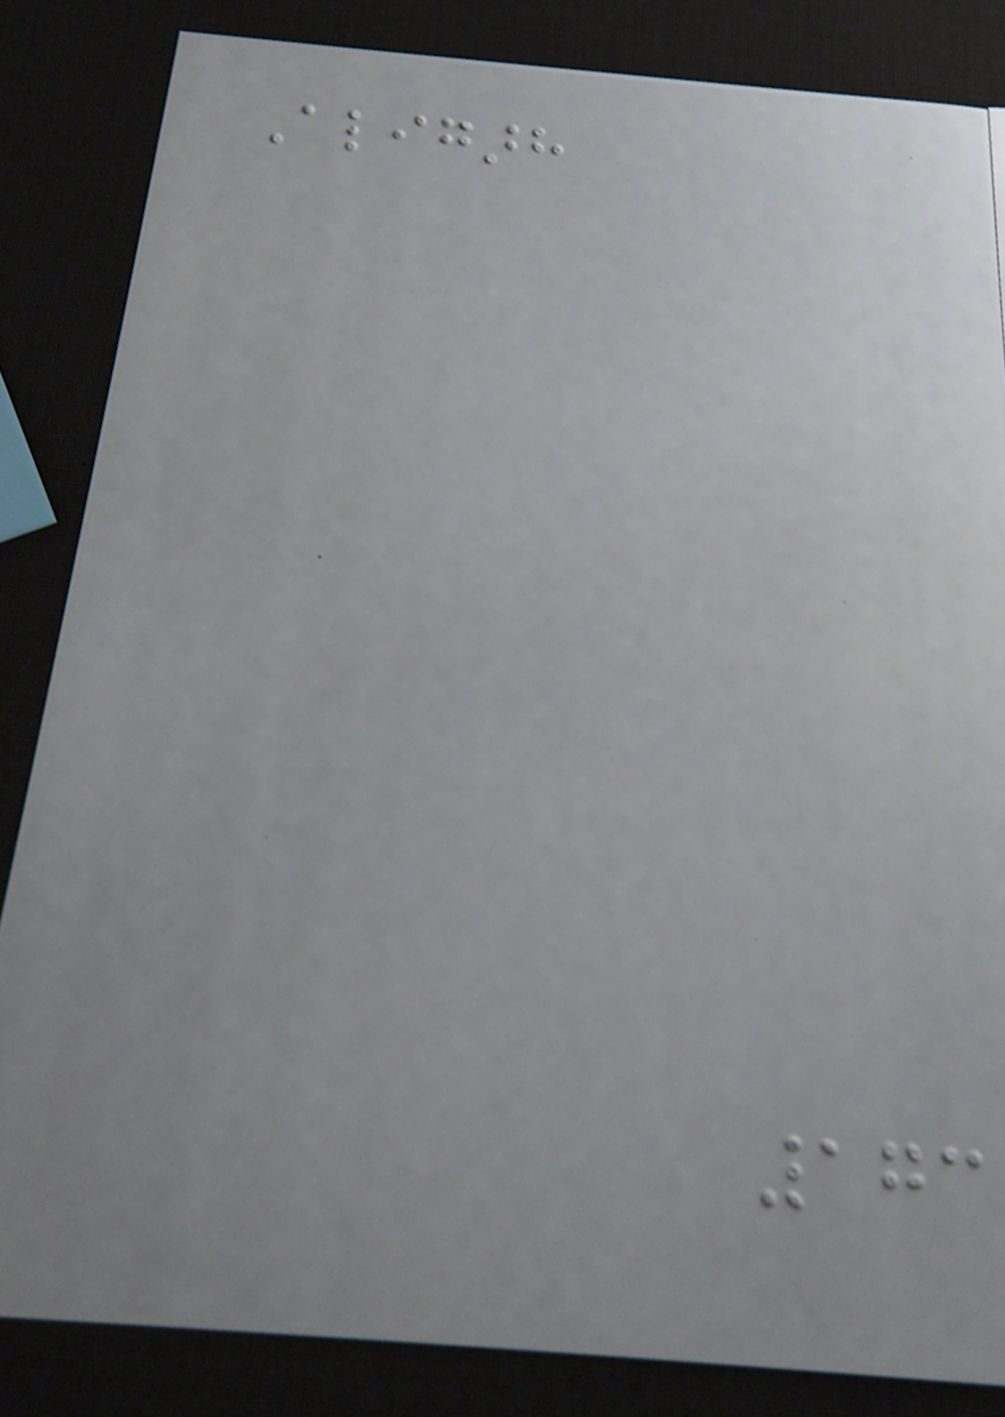Aligarh
173
